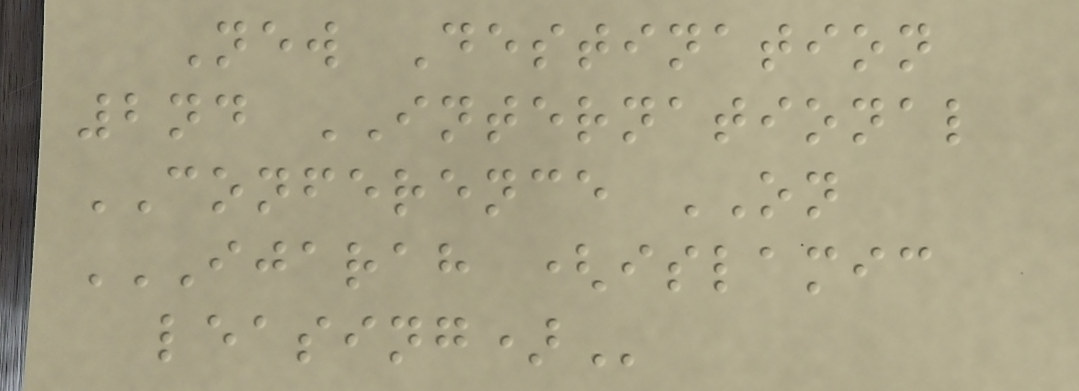New Destination
2nd INTERNATIONAL
CONFERENCE ON
IJARAH (ISLAMIC
LEASING)
